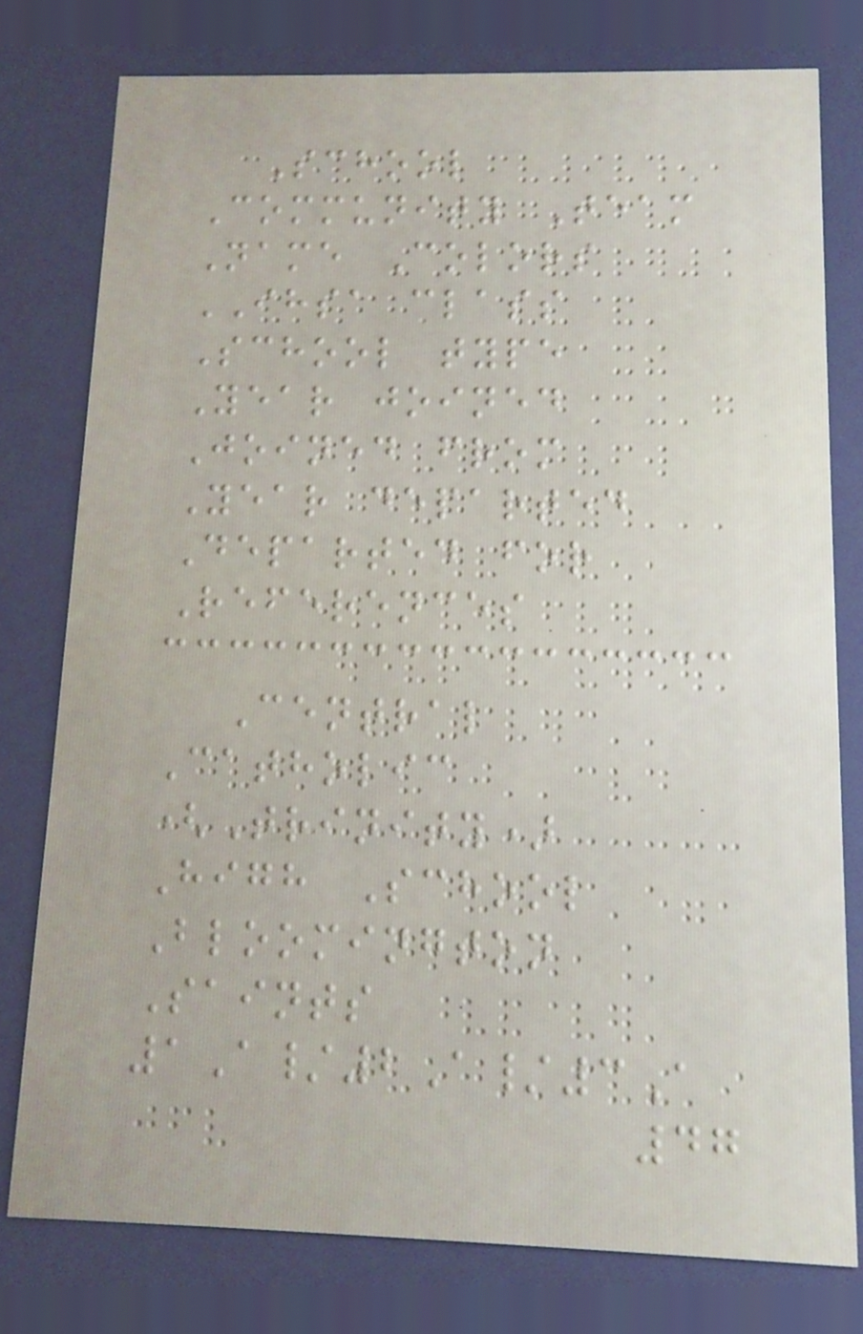School
Community Team
Name Colors
IHSA class
School type
Year joined
Joined from
Year departed
Departed for
References
Central
Catholic
(Trinity)
High School
Bloomington
Saints
1A/2A/3A
47
